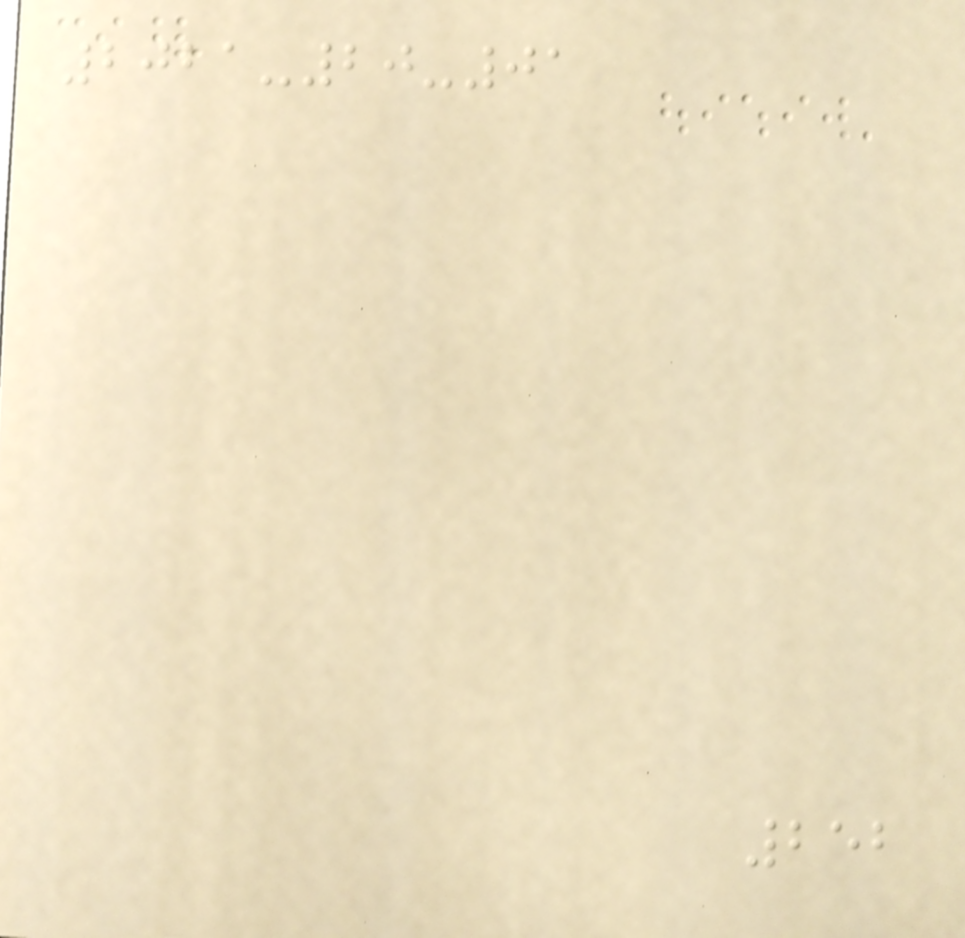2021-20-01
252
